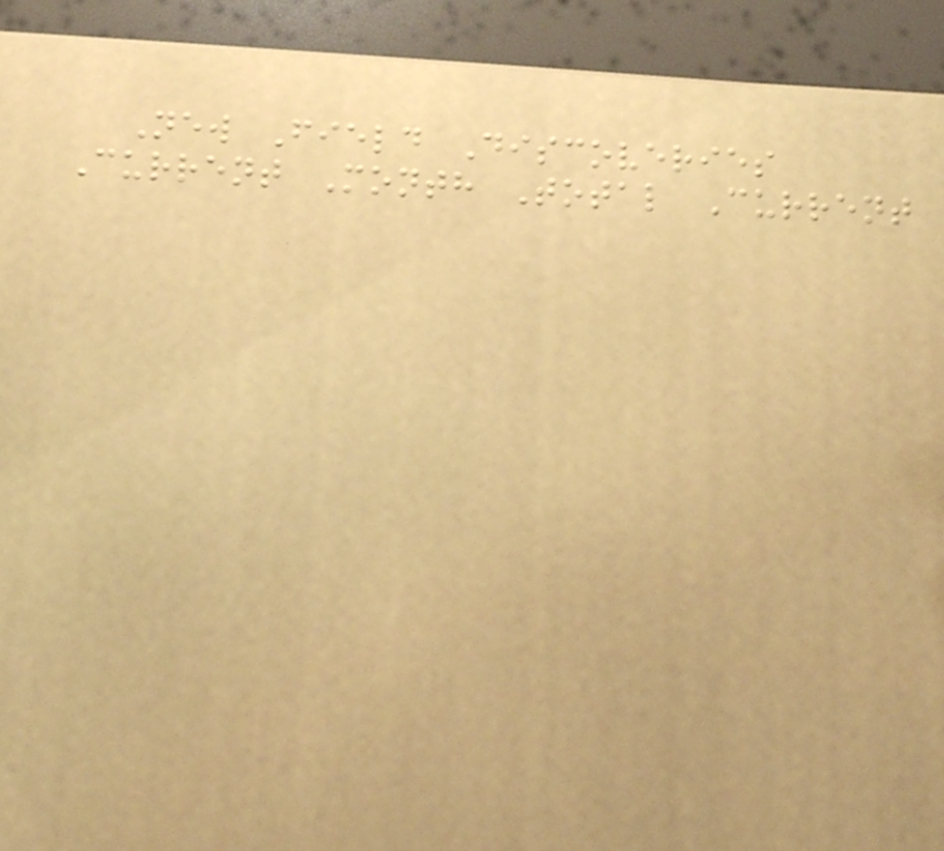New Field Discoveries
Current Month Total Current
